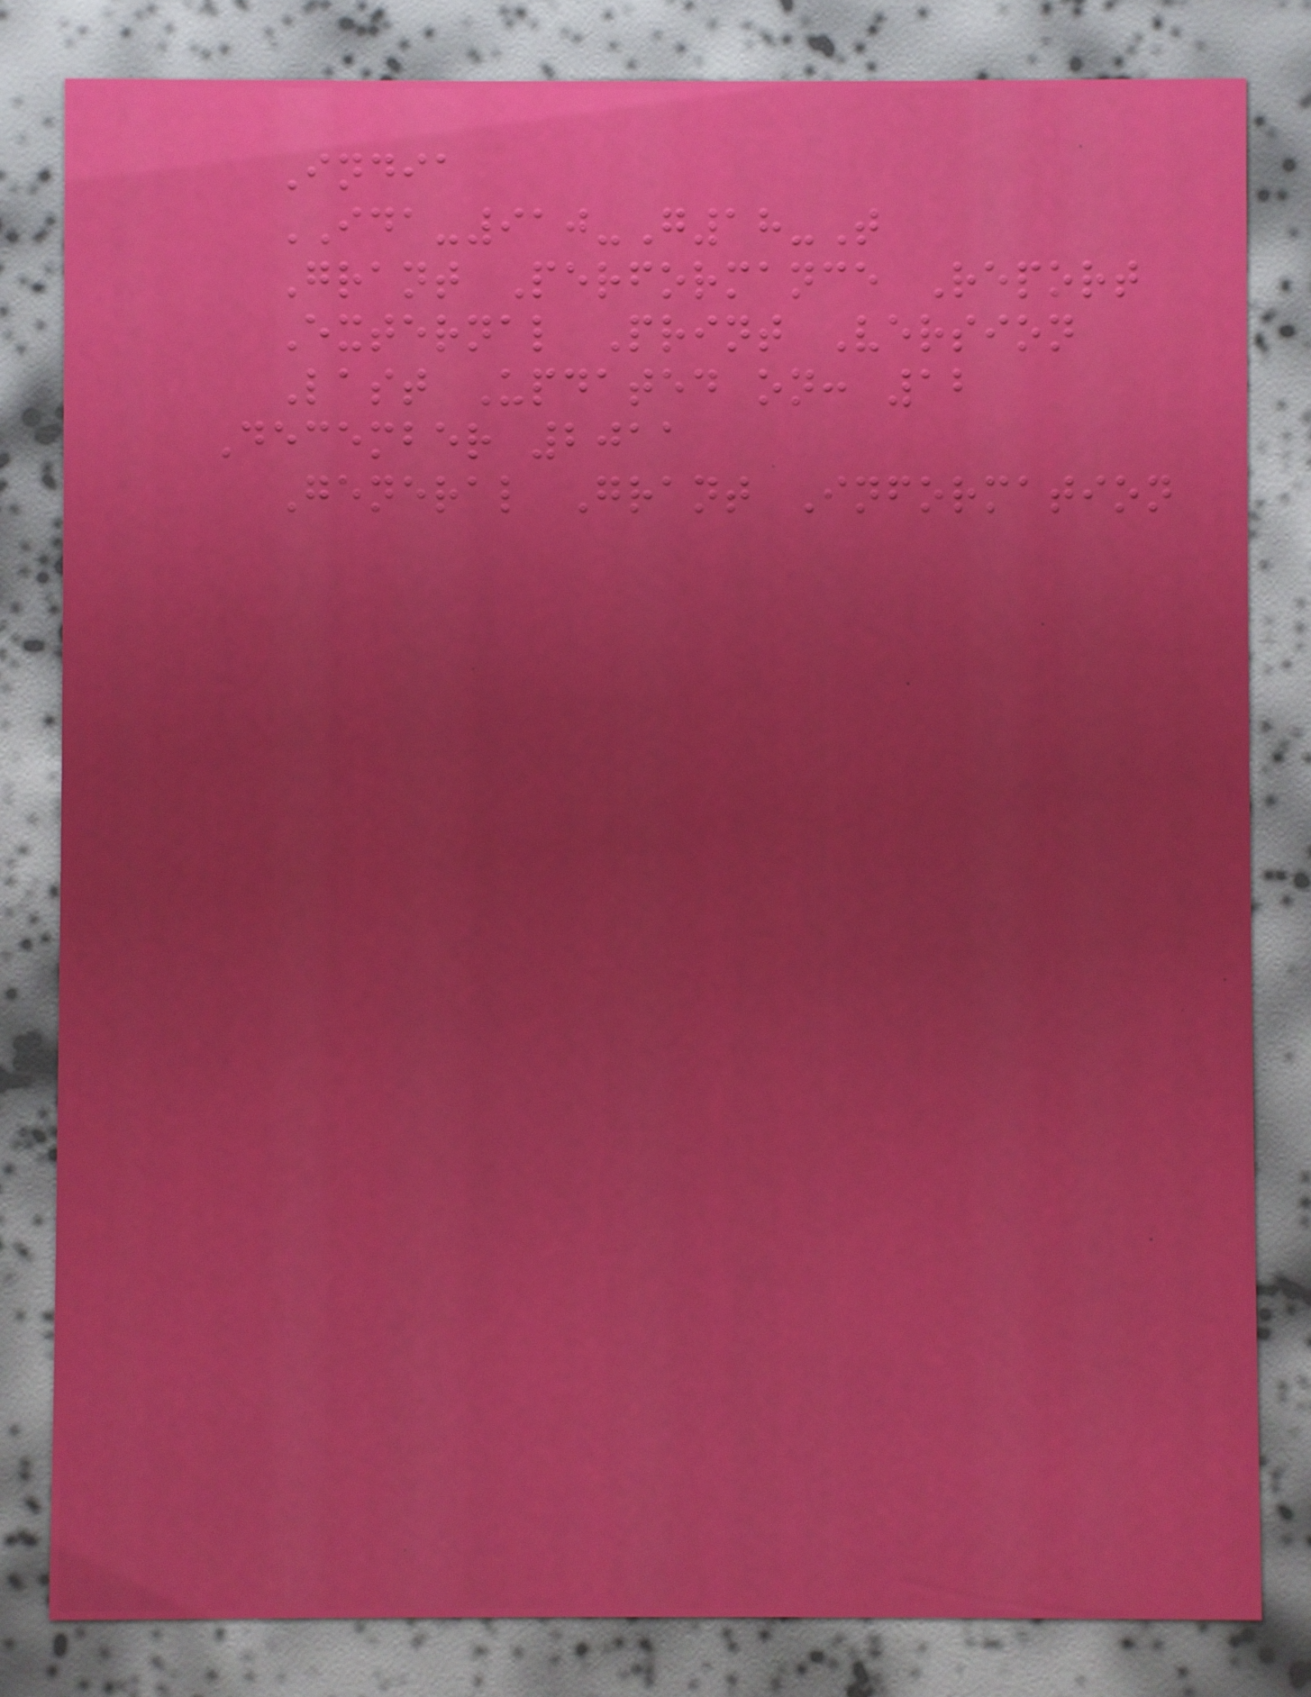India
IDA-910-G18-T
Grant Performance Report
External Print Version
Last Updated on: 12
December 2011
General Grant Information
